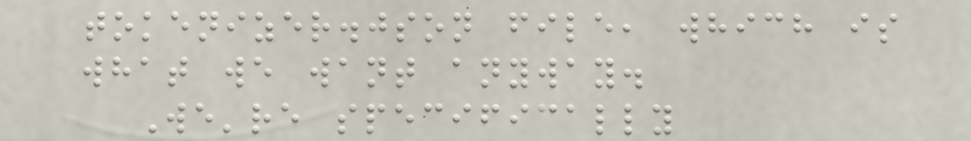tokenizer.json file, which is
what we want anyway.
We're specifically
